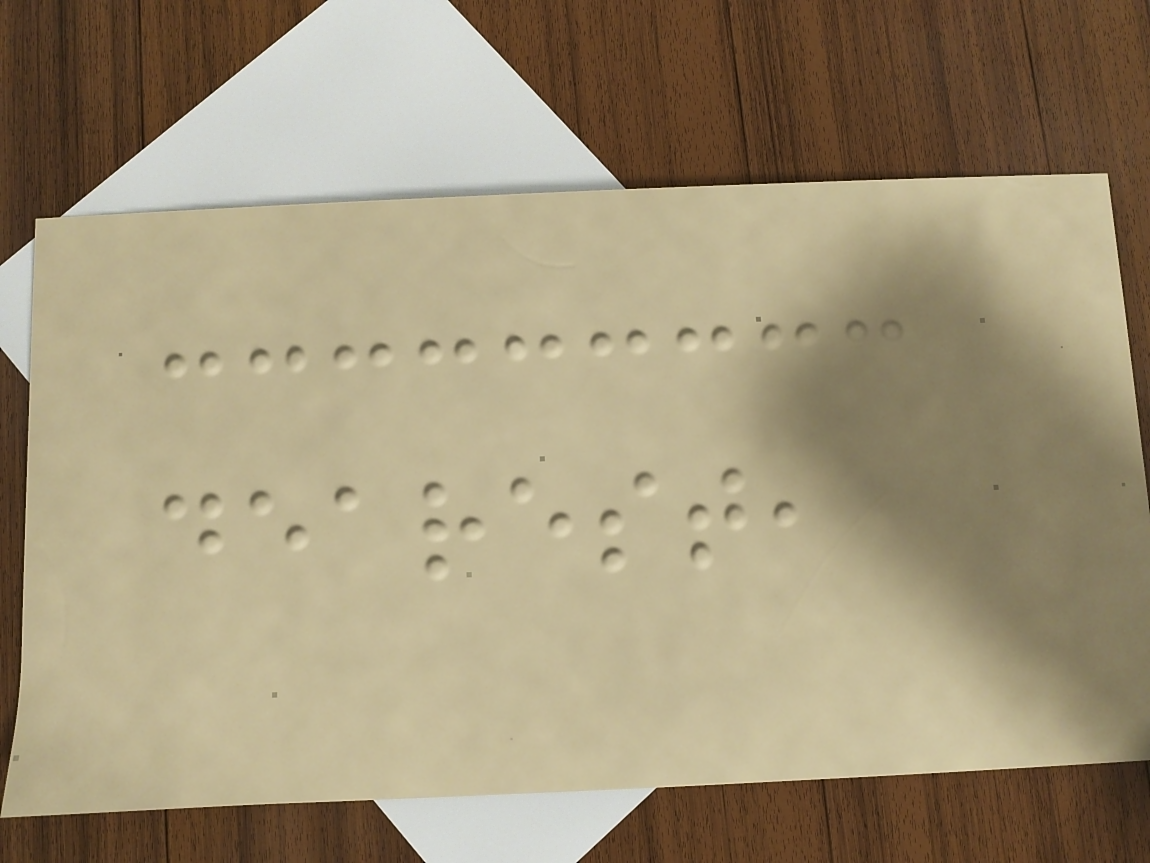dearest,
